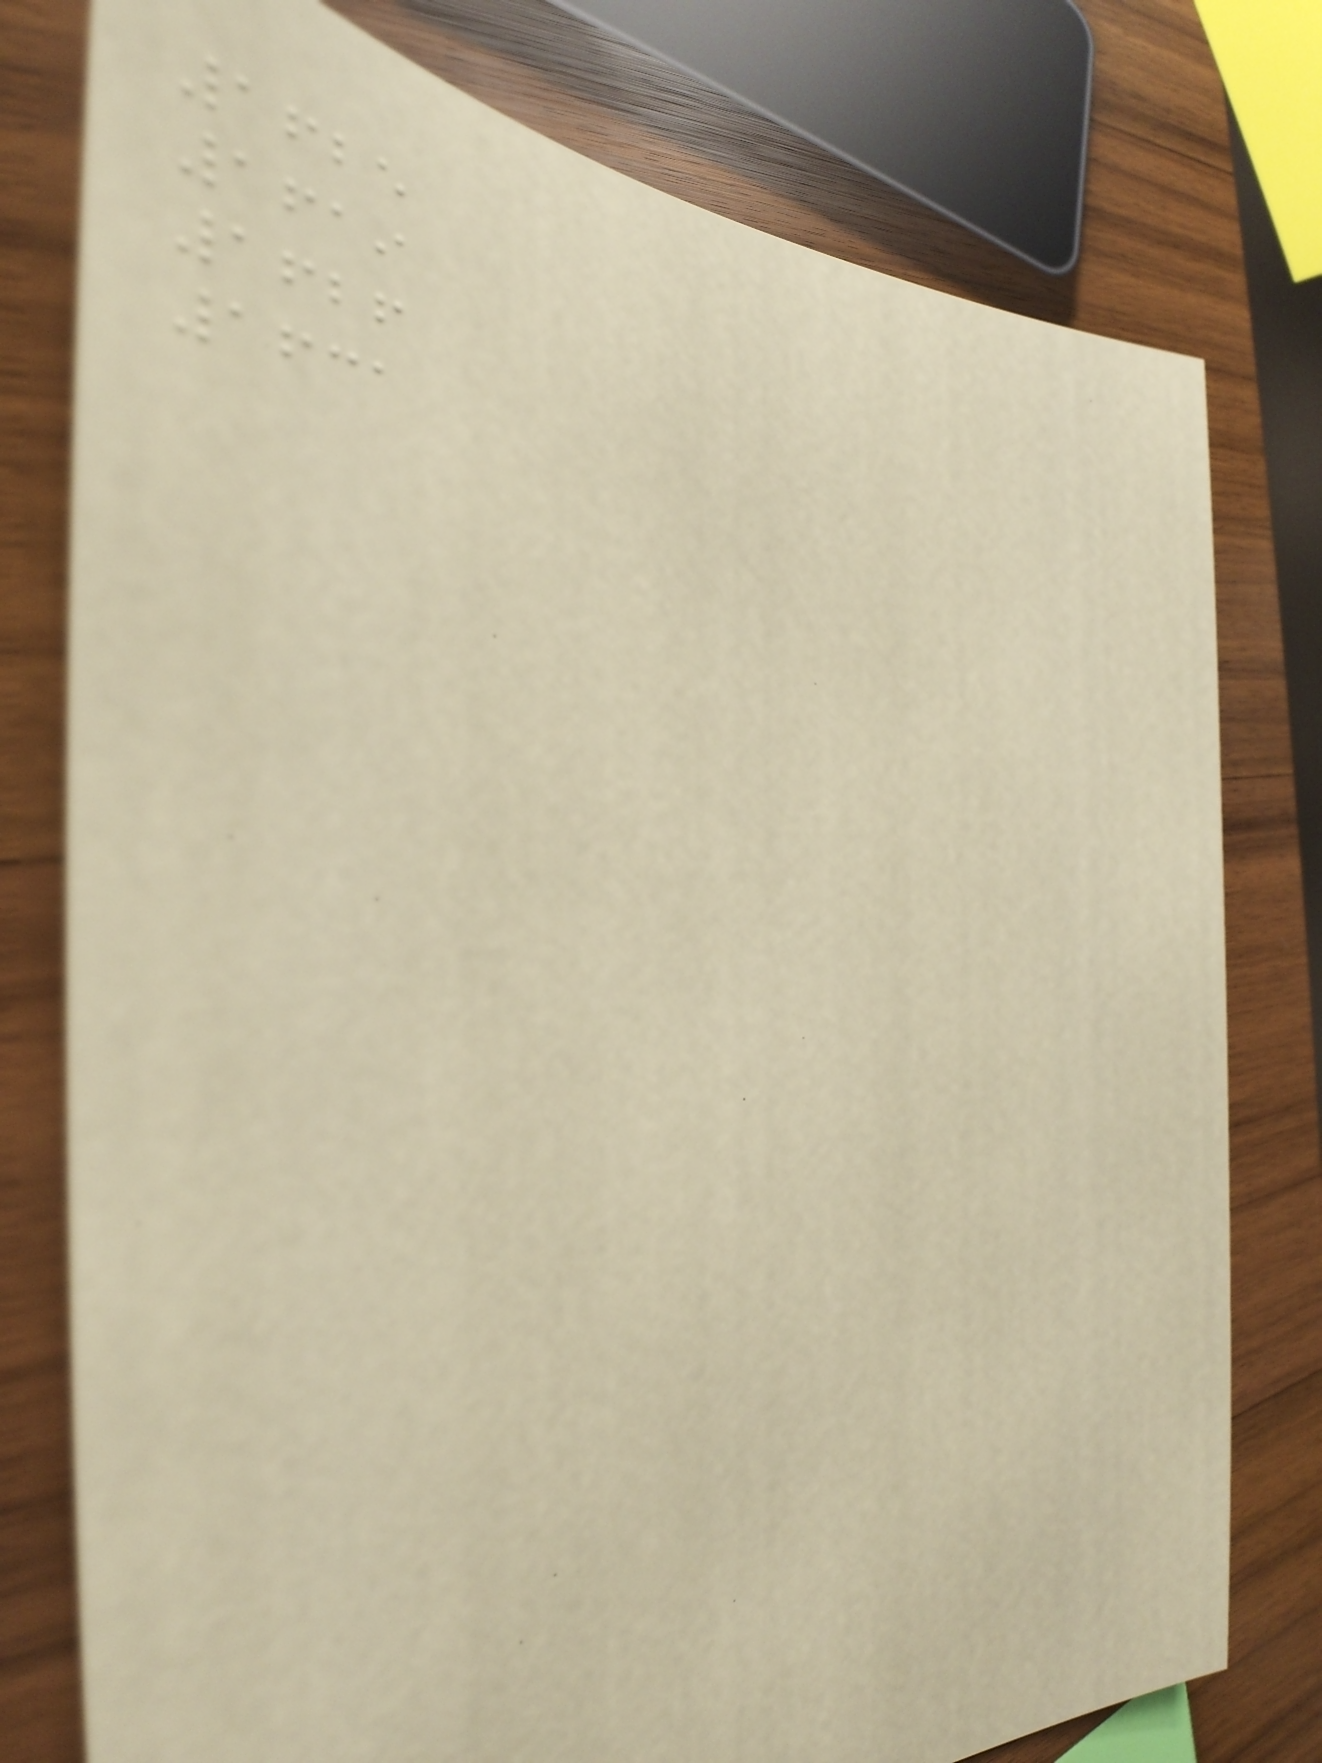1625
1619
1626
1631
